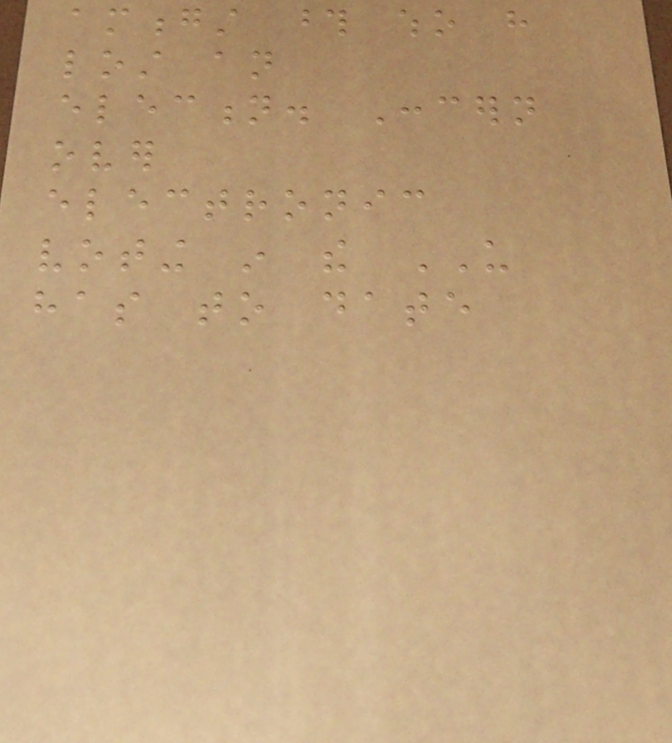amongst those who have
lost an
election. Concern
over
electronic
voting in the US
has to date
